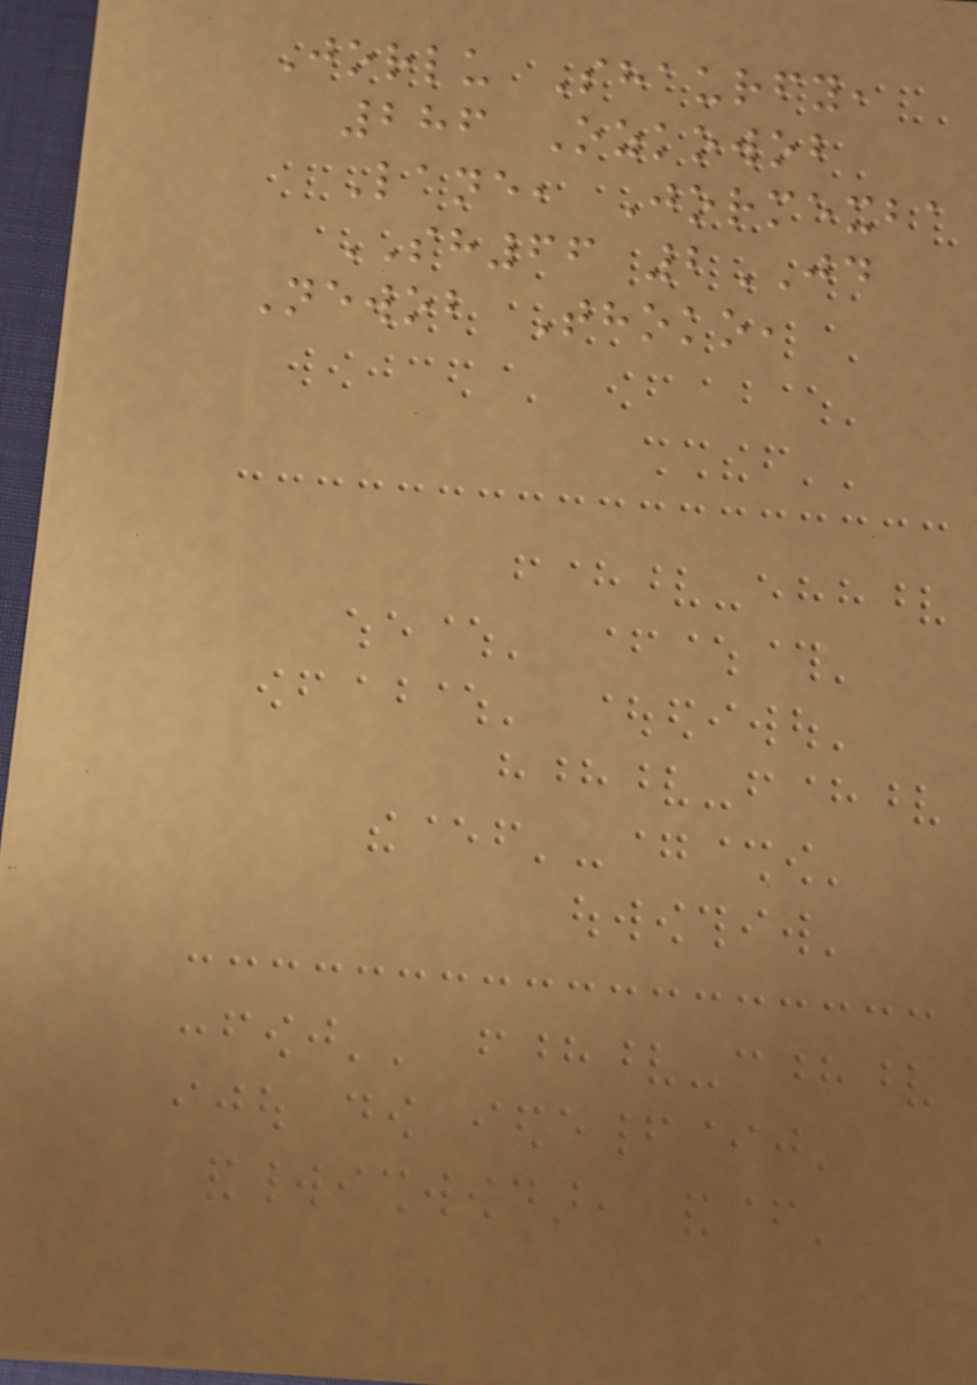Jorlu Shaurfy,
286 Ozkowob
Lane, Jormexba
SH66 2JD
Newob Thoko,
